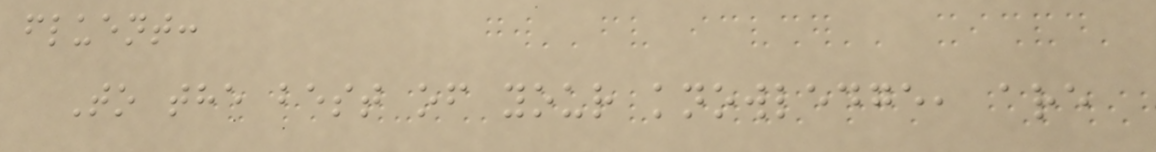fluent:
To the best of your knowledge, are
